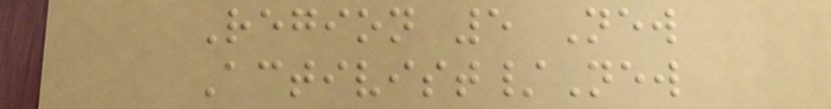Region 5 New
Activist/New
